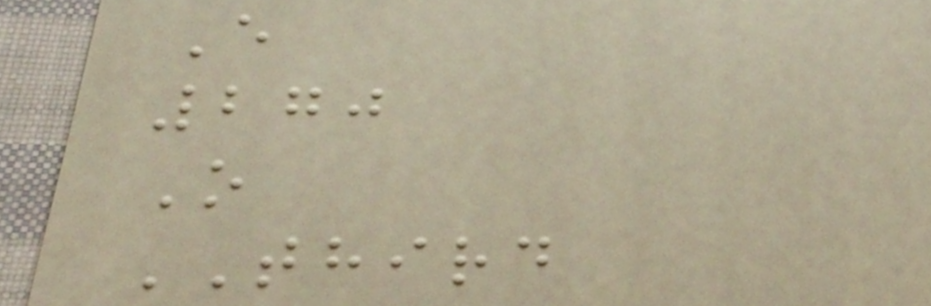E
270
O
THIRD
